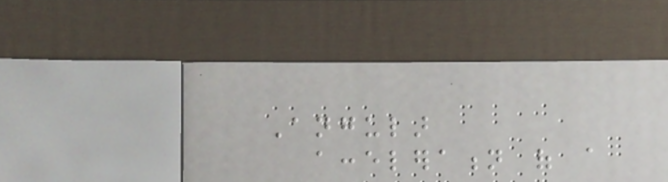Angular
acceleration of a
